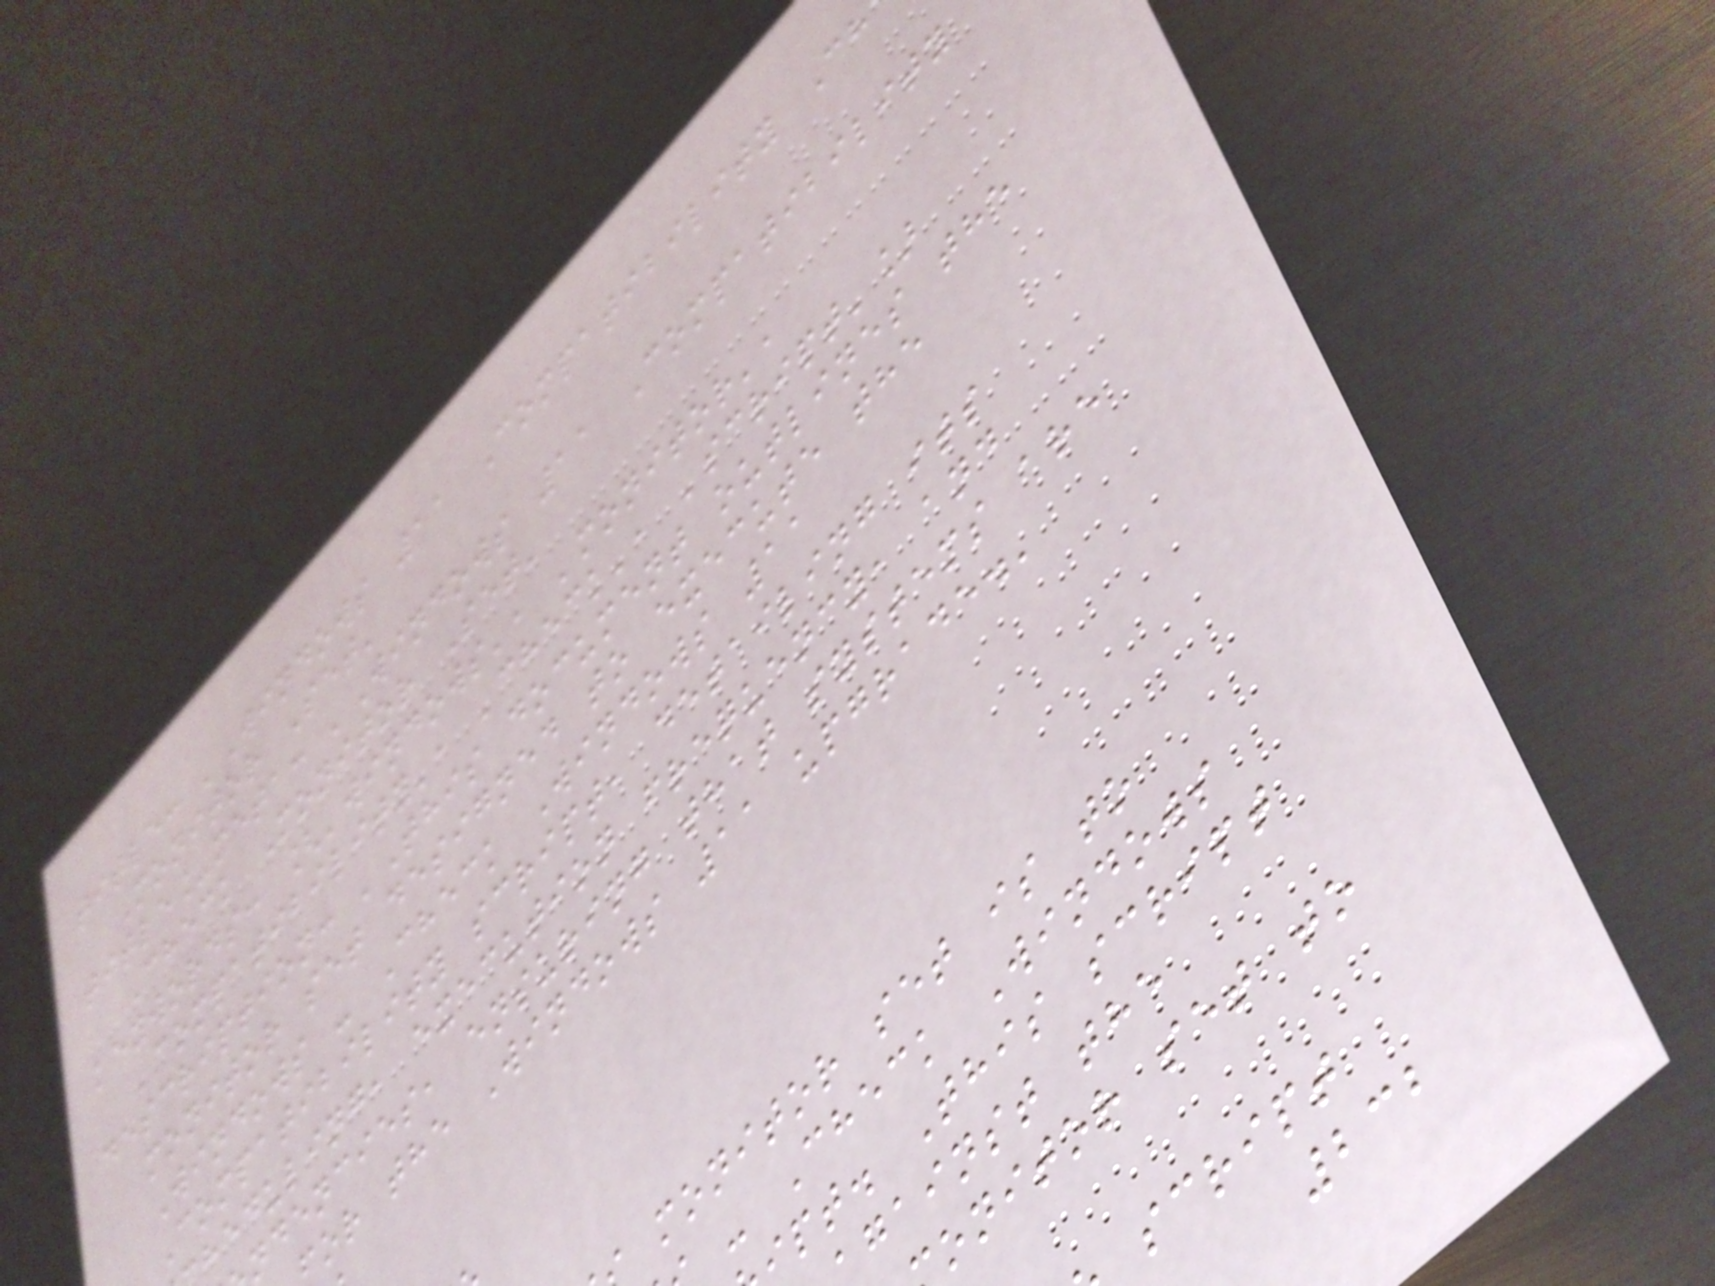title: 'Windows 11 Compatibility Ch
Monitor Set'
title_meta: 'Windows 11 Compatibility
Check Monitor Set'
keywords: ['windows', 'monitor',
'compatibility', 'check', 'script']
description: 'This document outlines the
monitor set designed to execute the
Windows - Check Windows 11
Compatibility script, detailing its
heduling, execution frequency, and
ndencies, ensuring that systems are
or the Windows 11 upgrade.'
monitor set is to
- Check Windows
ipt. This script
gainst the
onitor set to
232
